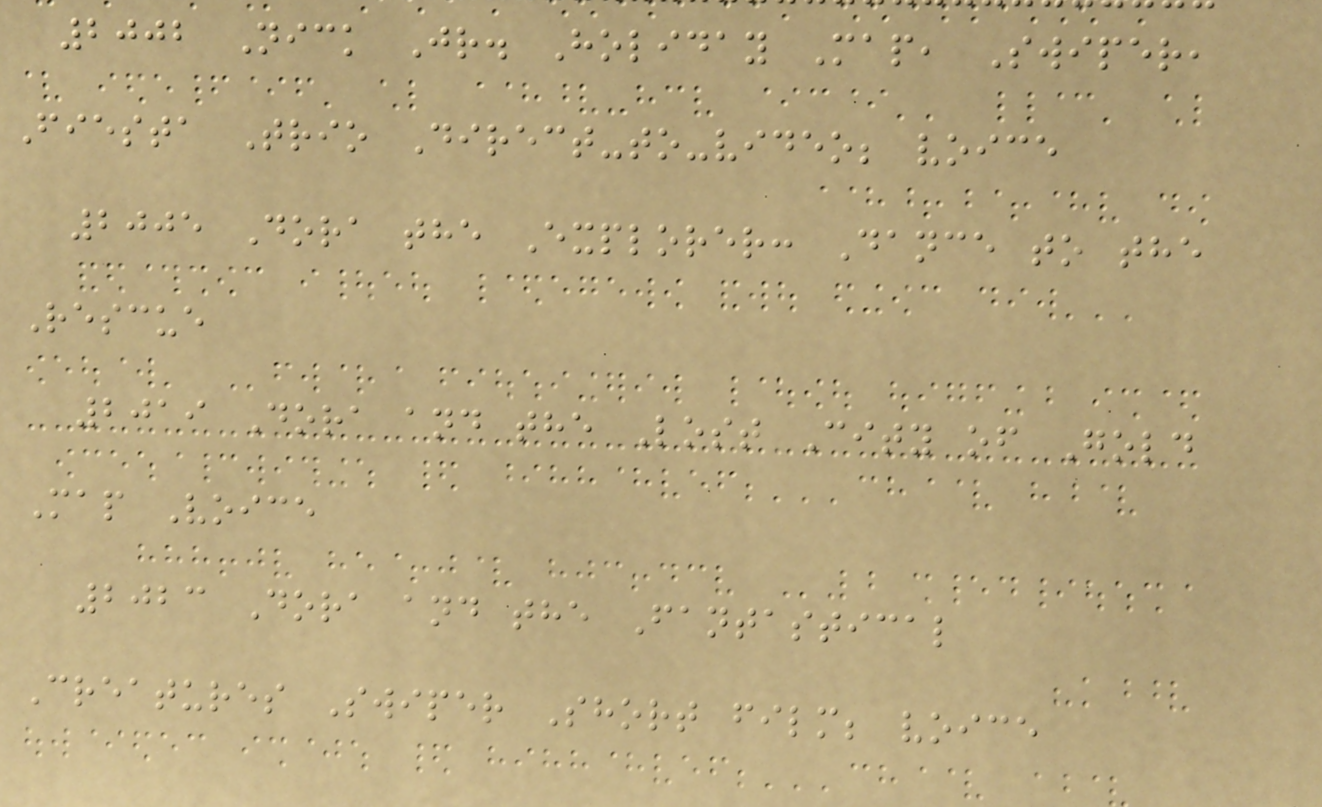2002 Nick Jr. Holiday Map, Swiper,
Fiesta Trio Direct-to-video; voice
2005 Dora the Explorer: Dance to the
Rescue
2019 Dora and the Lost City of Gold
Map Voice
2023 Dora and the Fantastical
Creatures Swiper Short film; voice
